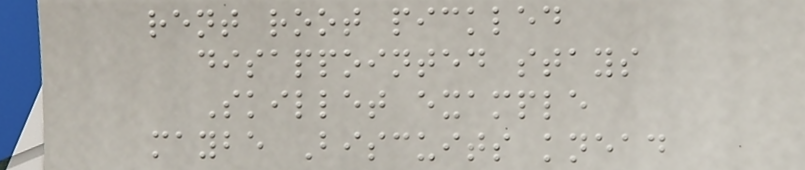rent root pickled
disappointed stays
Skillet example
maybe Biscuits knead
